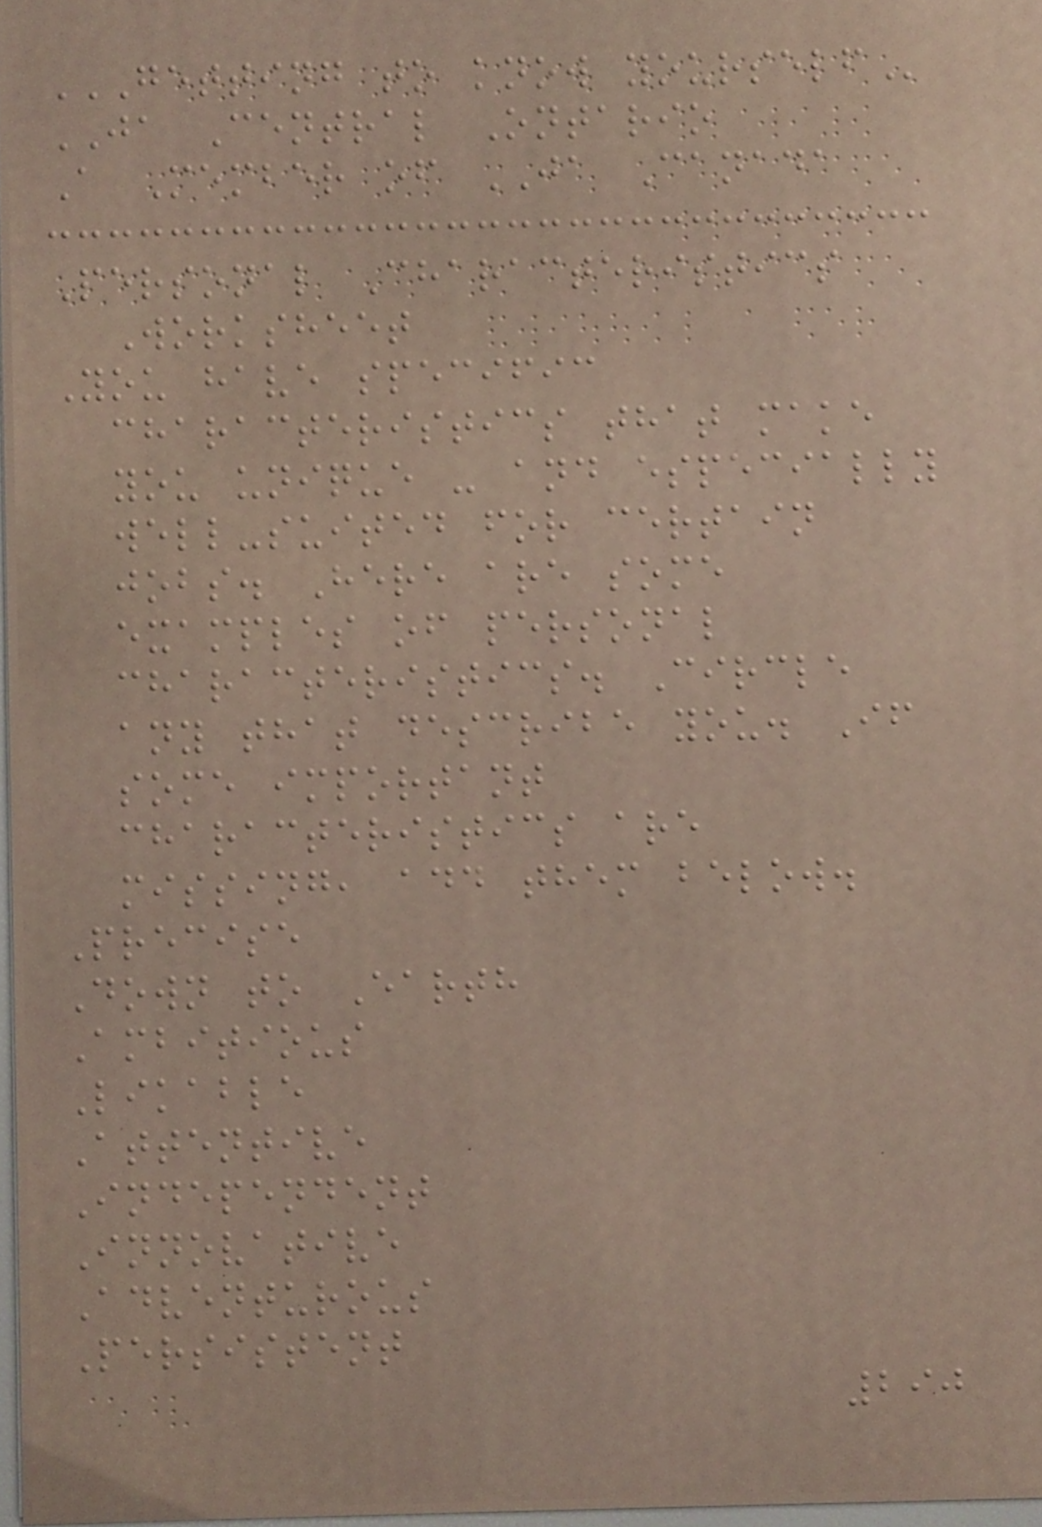GETTING TO KNOW YOURSELF
JA Central Ontario
A Member of JA Canada
Personal Characteristics
Worksheet
You have specific
characteristics that make
you unique - and especially
well-suited for certain
jobs. Here are some
examples of personal
characteristics. Circle
any that describe you. If
some important
characteristics are
missing, add them below.
Precise
Down to Earth
Ambitious
Likable
Attentive
Independent
Innovative
Adventurous
Persistent
290
